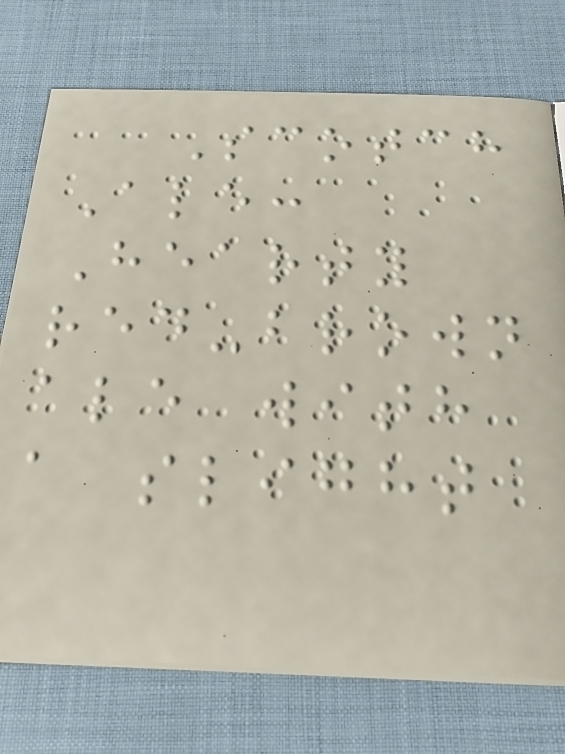Scotch
Ale:
Hearty
red-brown
ale with
a slight
